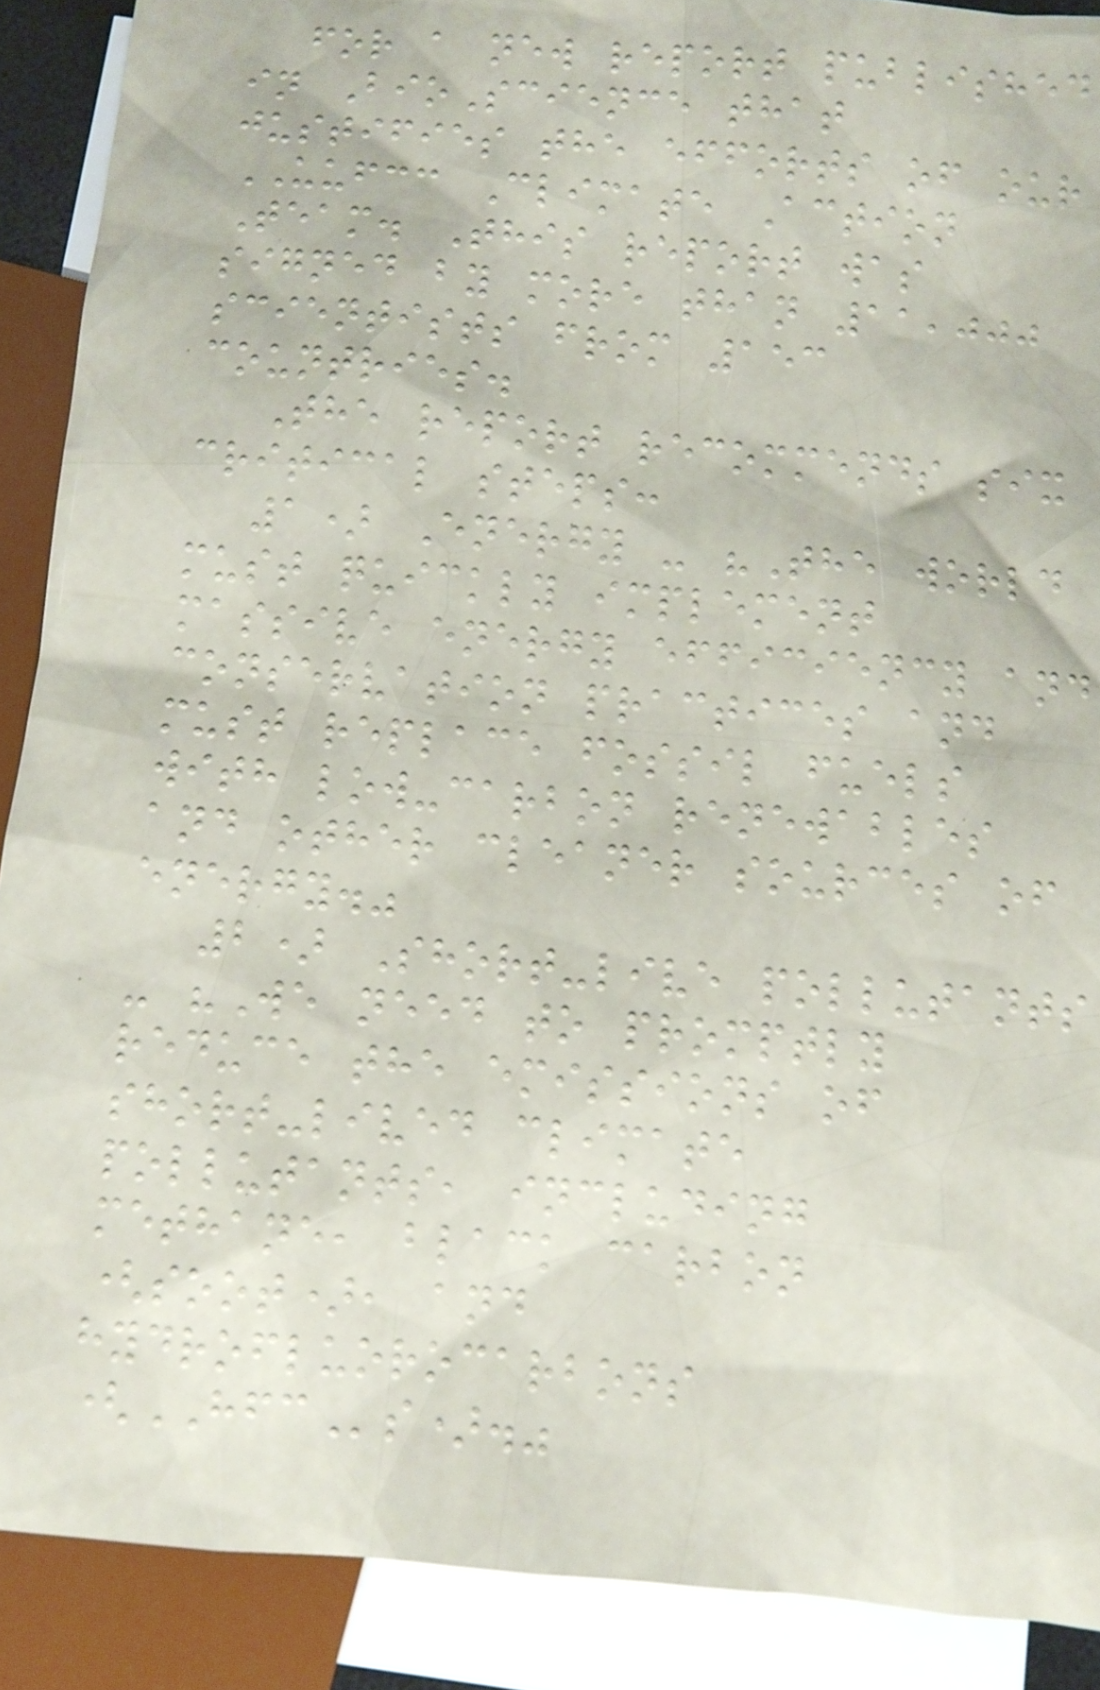for a new report published
in BioScience that
justifies the efforts of our
UUFCC Climate Action
Team. This report was
signed by more than 11,000
scientists from 153
countries.
The report recommends six
critical steps:
1) Energy - "The world
must quickly implement
massive energy efficiency and
conservation practices and
must replace fossil fuels
with low-carbon renewables
and other cleaner sources of
energy."
2) Short-live pollutants
- "We need to promptly
reduce the emissions of
short-lived climate
pollutants, including
methane, black carbon
(soot), and
hydrofluorocarbons
(HFCs)."
